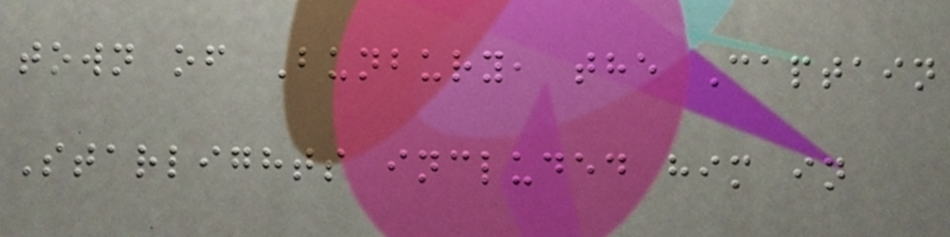town of Bunbury, the Captain
Starlights included him in
